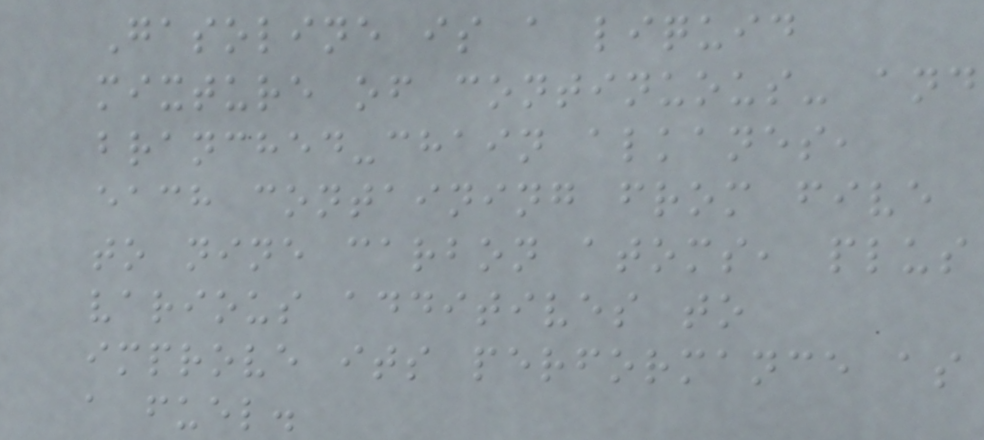Gasoline is a liquid
mixture of continuous- and
branched-chain alkanes,
each containing from five
to nine carbon atoms, plus
various additives to
improve its performance as
a fuel.
